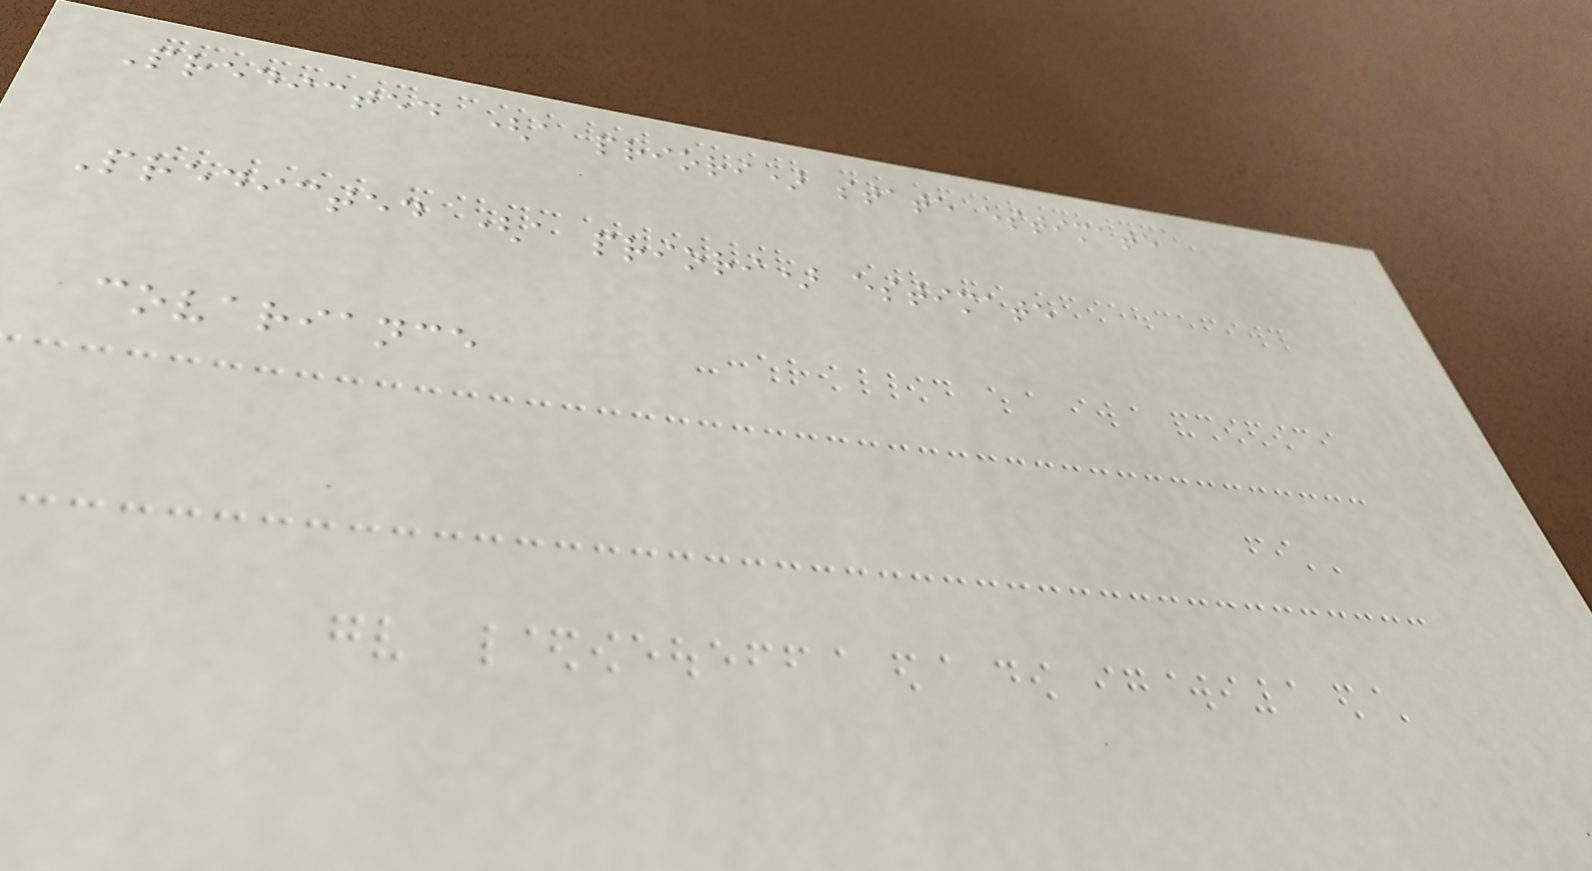Predicted (a priori) state estimate
Predicted (a priori) estimate
covariance
